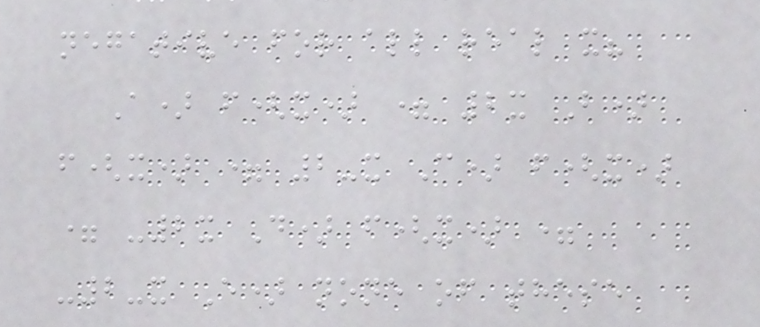negative for all real x?
A) f(x) = 2x B)
f(x) = 2-x C) f(x)
= -2x D) f(x) =
-2-x E) none of these
